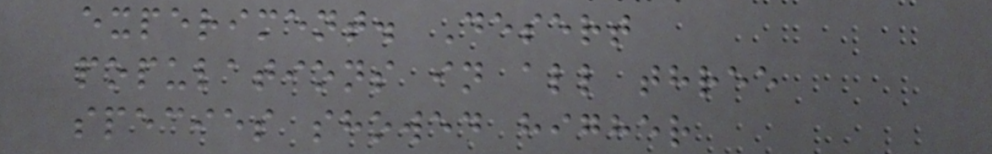experiment. Desert
populations in all three
species showed higher
